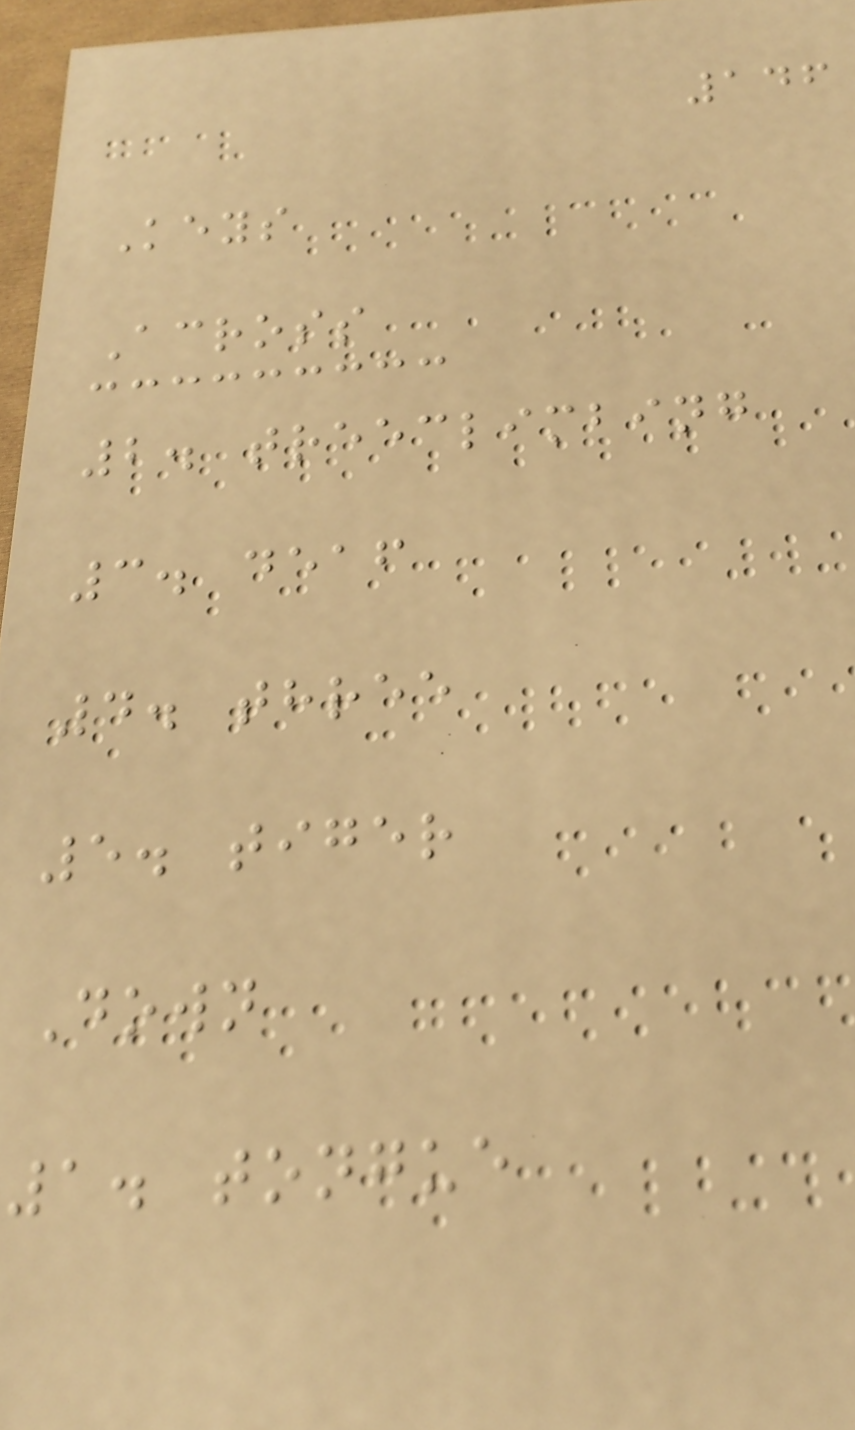146
Keys
Across
2. treeclimbing
3. deaf
4. three
5. tiger
Down
1. tongue
